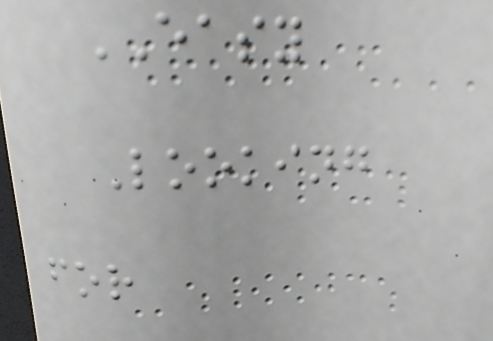EASY
Looking
for
